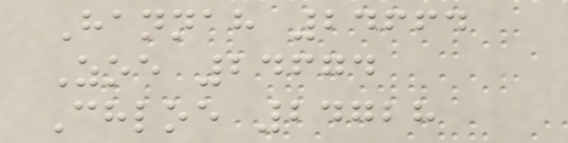Hannah 24664
Zoe 24674
Chloe 24728
